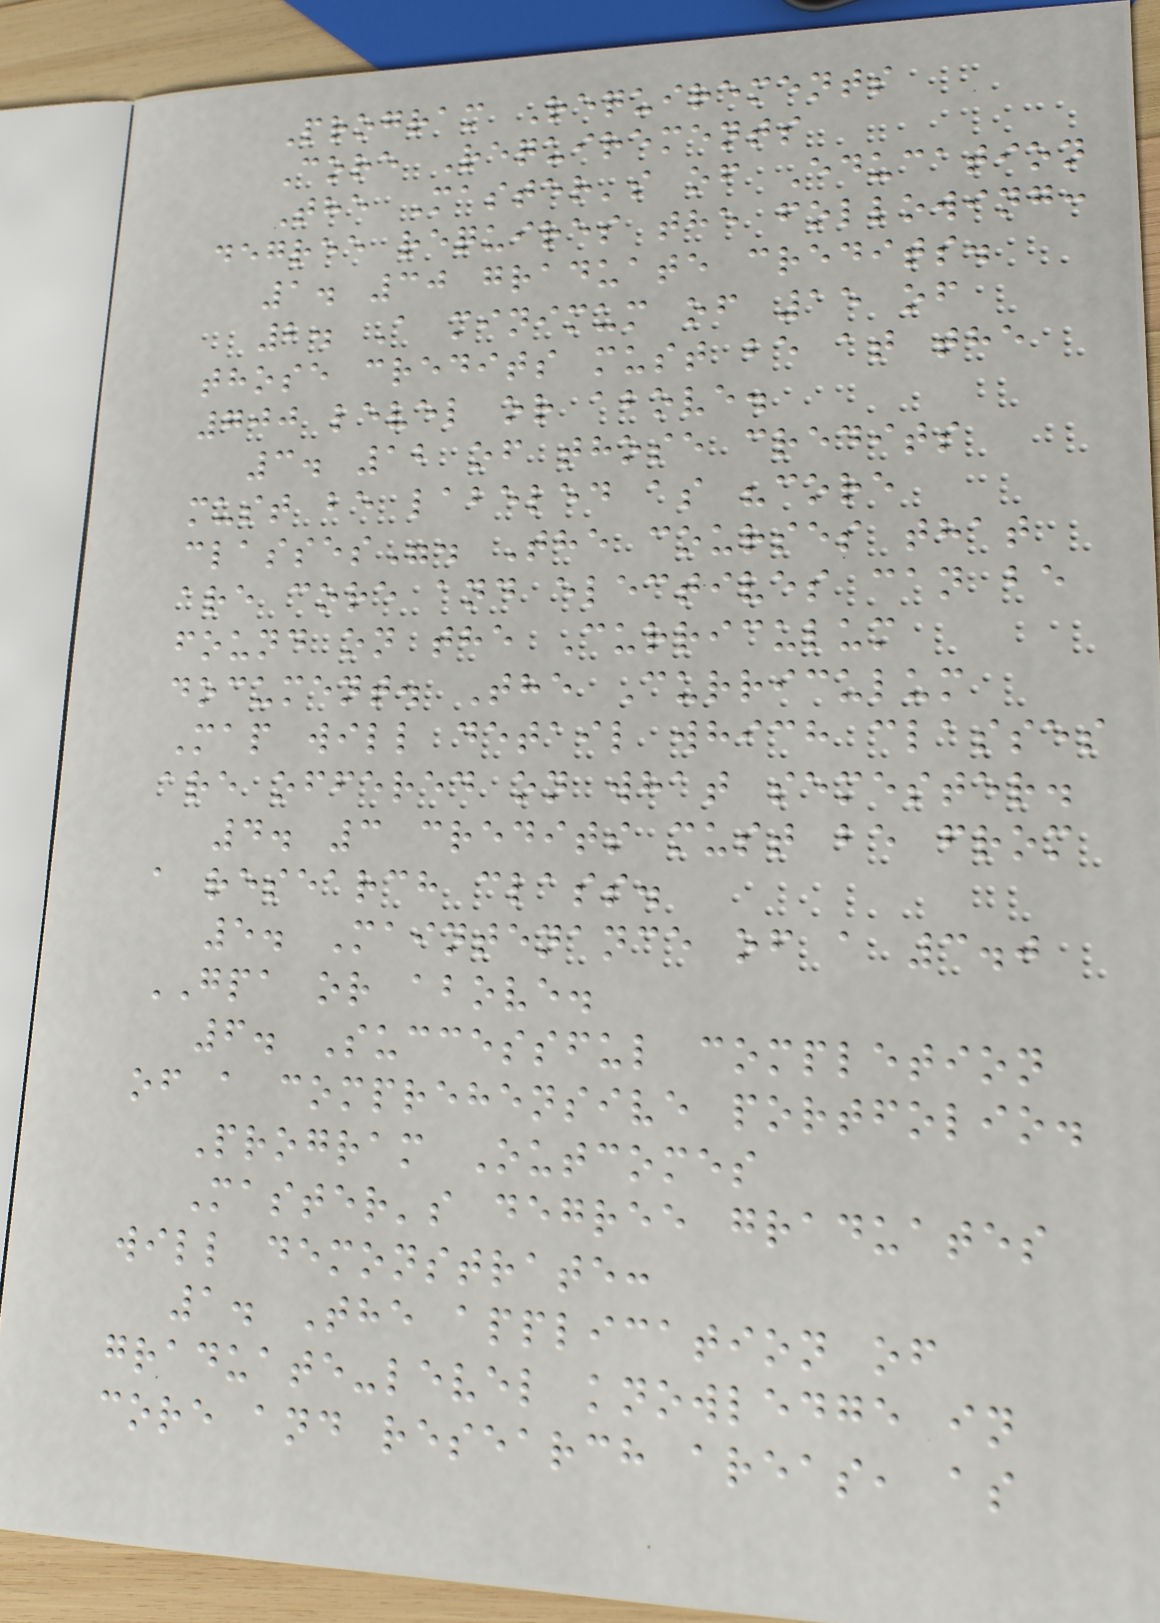Program Requirements
Core Requirements
The Master's of Education
degree requires the following:
1. 30 graduate credits.
2. A minimum of 15 of
those credits must be at the
700 level or above.
3. 12 of those credits
must be labeled as "core
classes". The courses that
are core and electives can be
found on the Curriculum
document. The Curriculum
Map will detail which classes
are offered on what semester.
4. 3 credits must be from
a research class.
5. Maintenance of a 3.0
GPA or above.
6. Successful completion
of a comprehensive portfolio.
Program Outcomes
Master's degree graduates
will demonstrate:
1. The application of
graduate-level knowledge in
core and research areas, as
